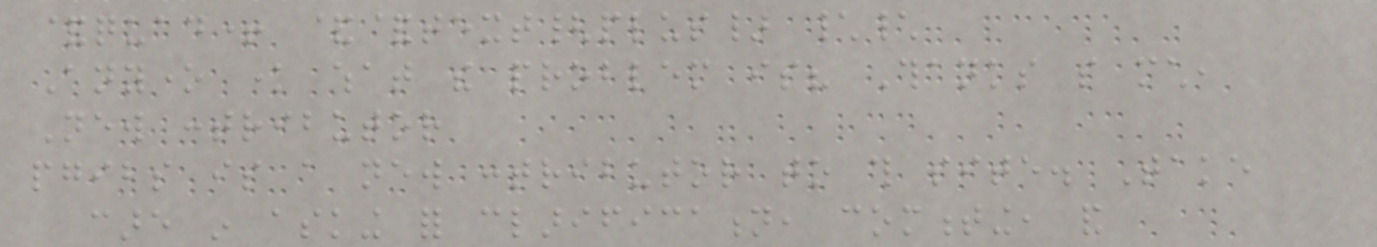&quad+ &&text{plus} \\
Anyone know what the problem is? Thanks so much,
New contributor
pgibs is a new contributor to this site. Take
care in asking for clarification, commenting, and
